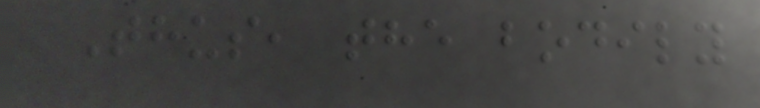Thus, the bodily
